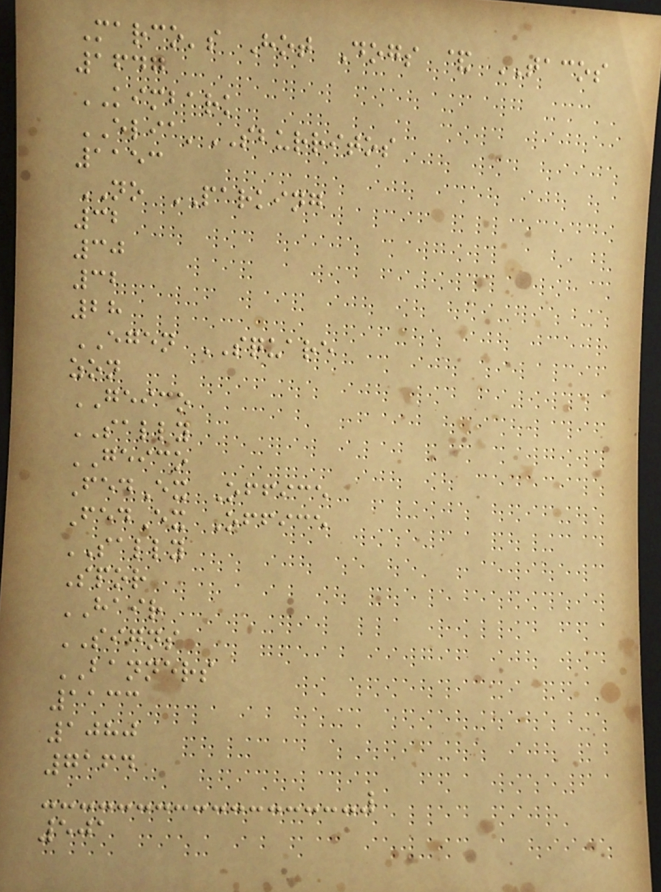Marco's Hot Dogs & TACOS
1647
KIMBARK
ELIA'SBURRITOS
1153
NO PARKING
32
30
32
28
EGEN SQUARE
zon
GEICO
SALLY
GEICO
FedEx Office
FedEx Office
SALLY
Spor
HAIR
SIGNS
BANNERS
1133
1080
7164
501
